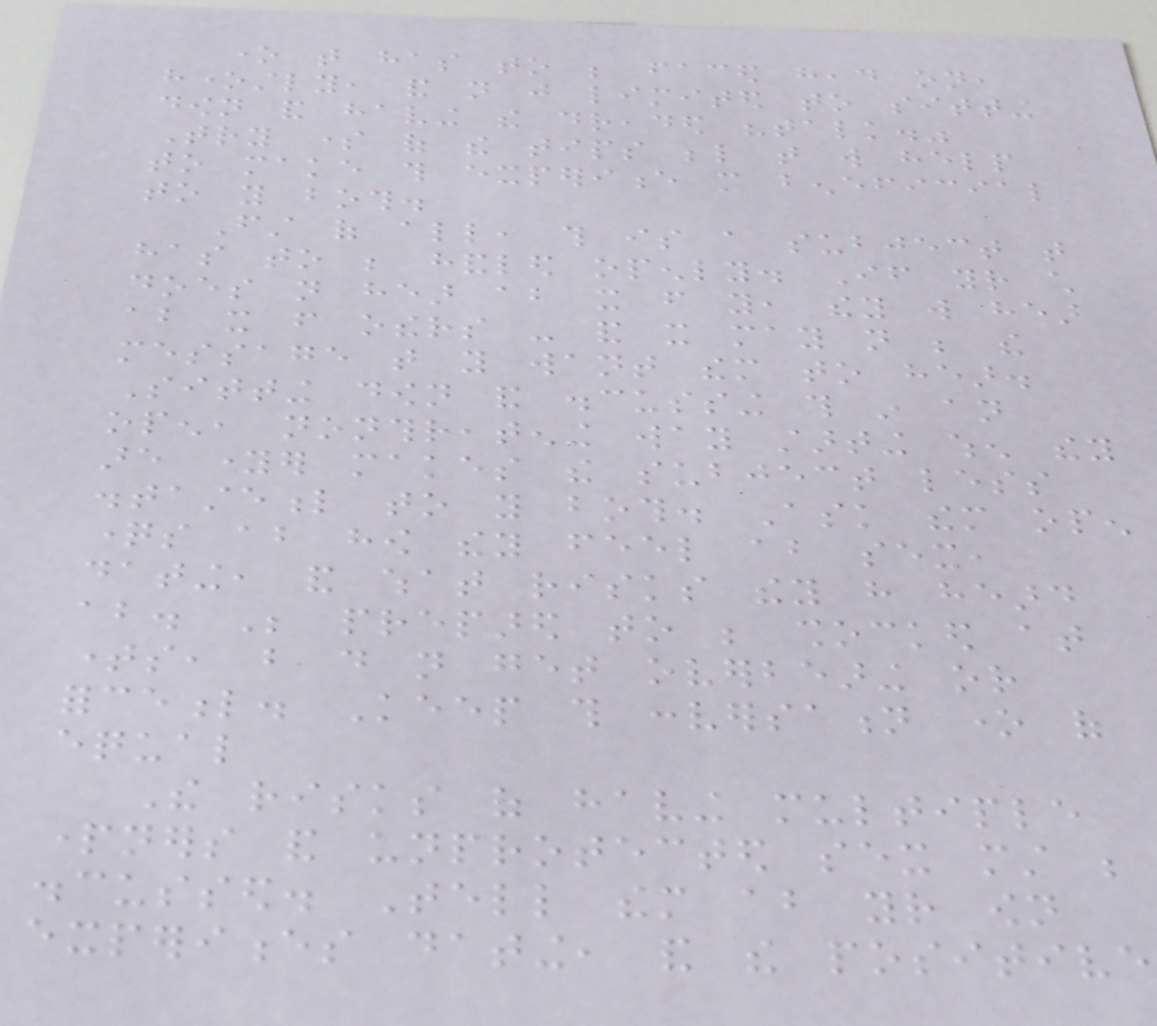one that has to be faced head on,
honestly, and not just limited to sitting
down and having the dreaded "talk."
Try some of the tips below that will help
to make this experience more beneficial
to you both.
First of all, this is a subject that
has to be handled openly. If your child
does not hear about it from you, they will hear
about it from others - and it may not be the
message that you want them to hear.
Sitting down and discussing this in an
open, nonthreatening way starting when they
are younger makes the subject less
distasteful to you both. Ask them open
questions about how they feel about sex,
dating, and what risks they have heard
about. Be prepared to be shocked at
times, but do not get overbearing or
forceful. Keep this conversation one of
equal
The risks of having multiple
partners and unprotected sex must be
discussed. Tell them about your own
experiences dating, and the positive
